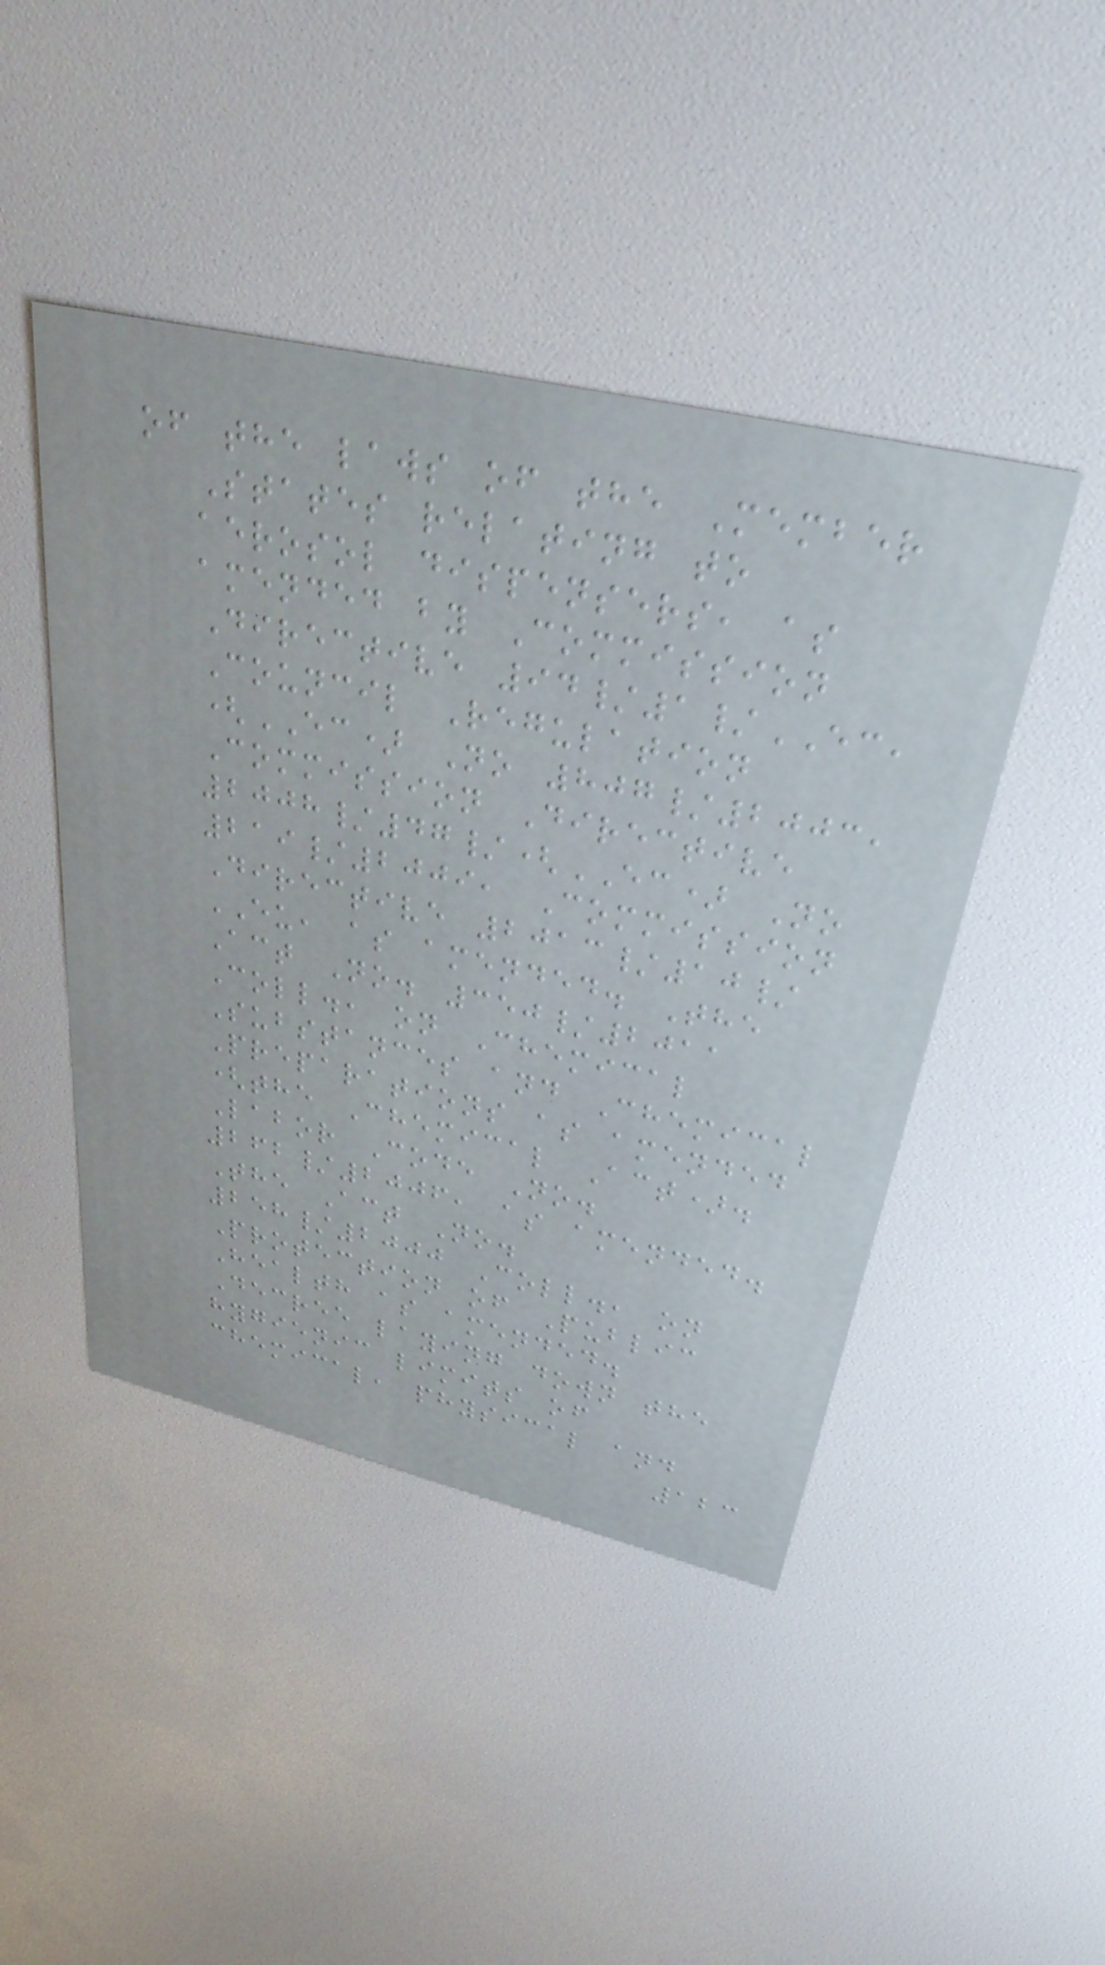of the laws of the Member
States relating to
aerosol dispensers, as
amended by Commission
Directive 94/1/EC,
Council Regulation
(EC) No 807/2003,
Commission Directive
2008/47/(EC) No
219/2009, Commission
Directive 2013/10/
EU, as amended. The
Act No. 350/2011
Coll., on Chemical
Substances and Chemical
Preparations as amended
(the Chemical Act).
Labor Code No.
262/2006, as amended.
The Act No.
258/2000 Coll., on
Protection of Public
Health as amended.
Decree laying down the
hygienic limits of
chemical, physical and
123
